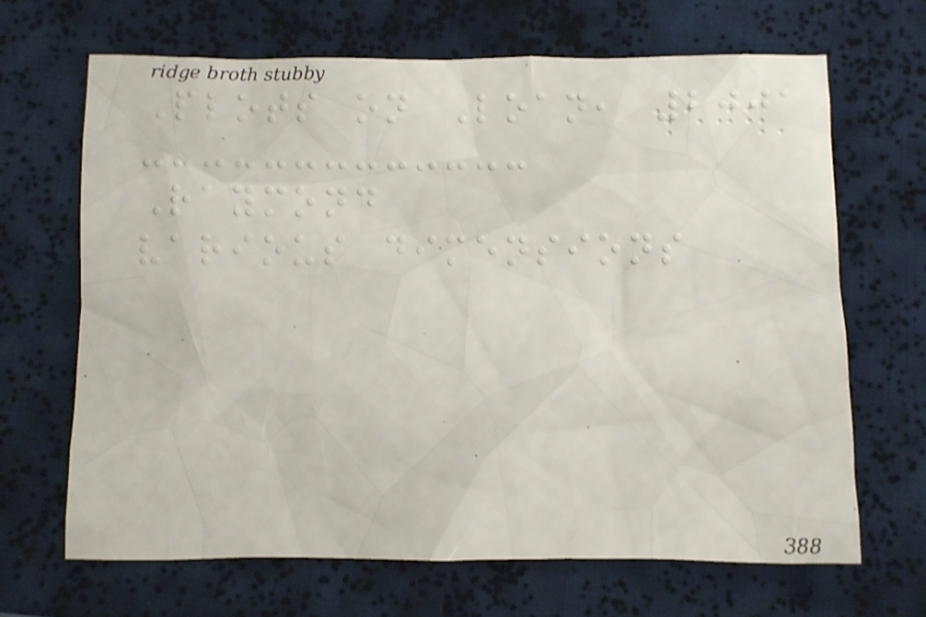Plots on Loan, 2001
Raymond
various dimensions
